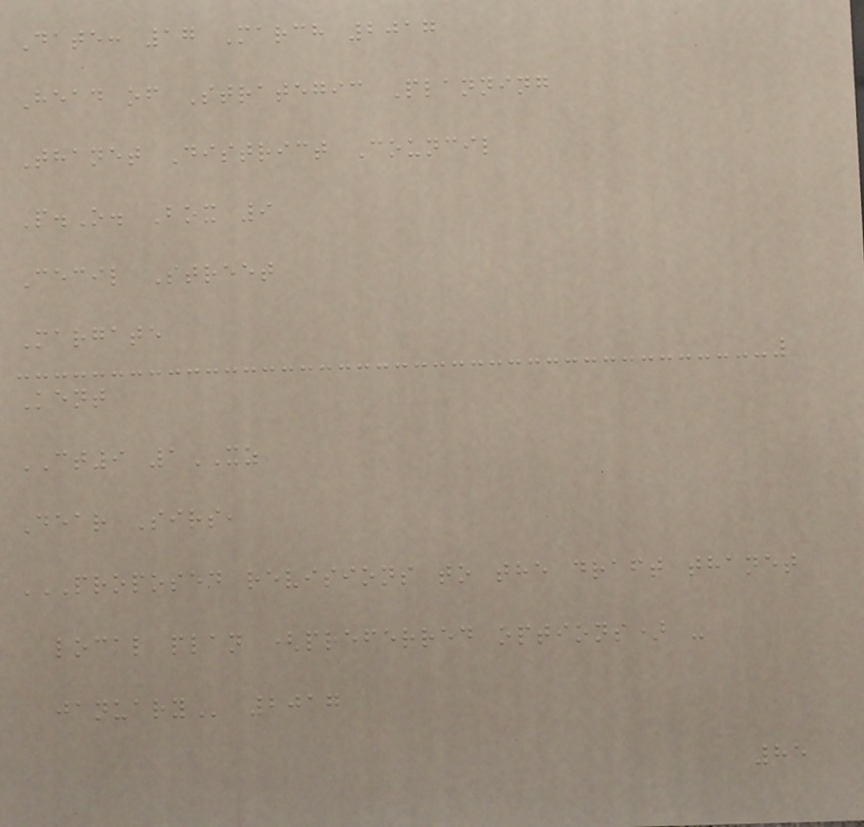Date: 17 March 2017
Head of Strategic Planning
Thanet District Council
P.O. Box 9
Cecil Street
Margate
Kent
CT9 1XZ
Dear Sirs,
PROPOSED REVISIONS TO THE DRAFT THANET
LOCAL PLAN (PREFERRED OPTIONS) -
JANUARY 2017
85
